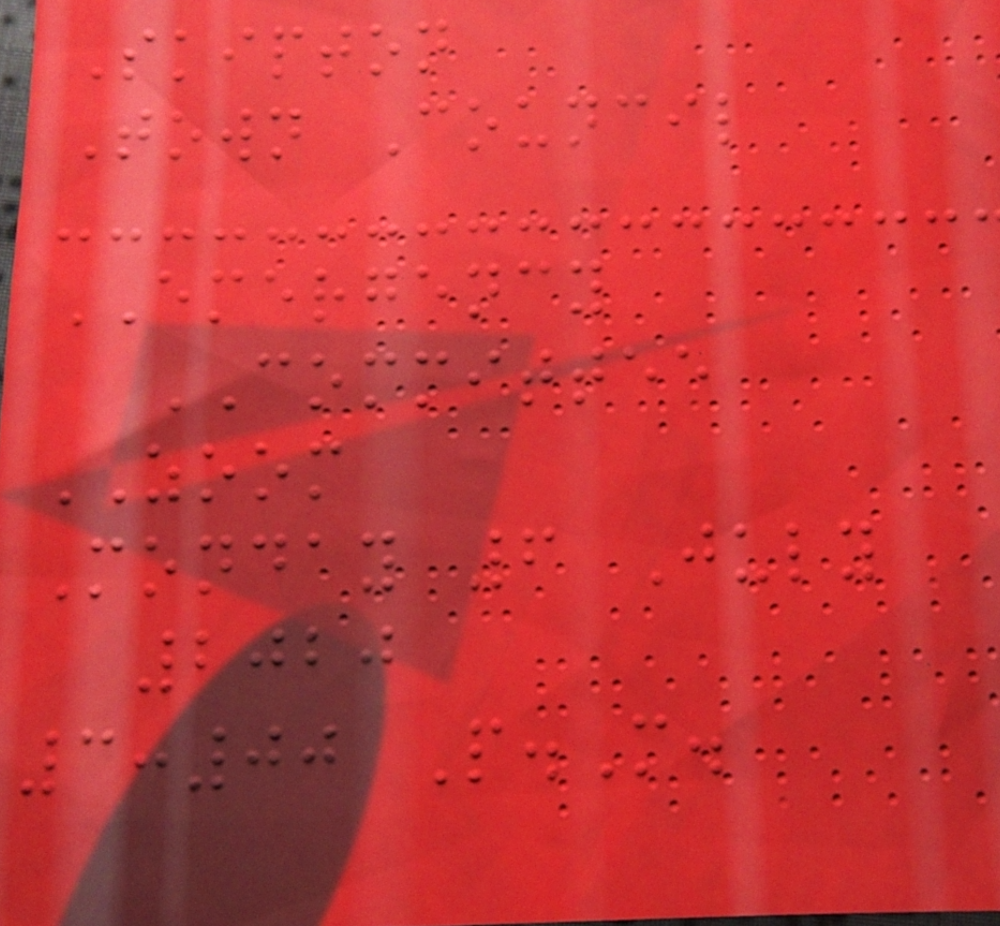Skipton
Town Council
EMERGENCY
COMMITTEE
ZOOM
Monday 6 July
2020
3:00 P.M.
